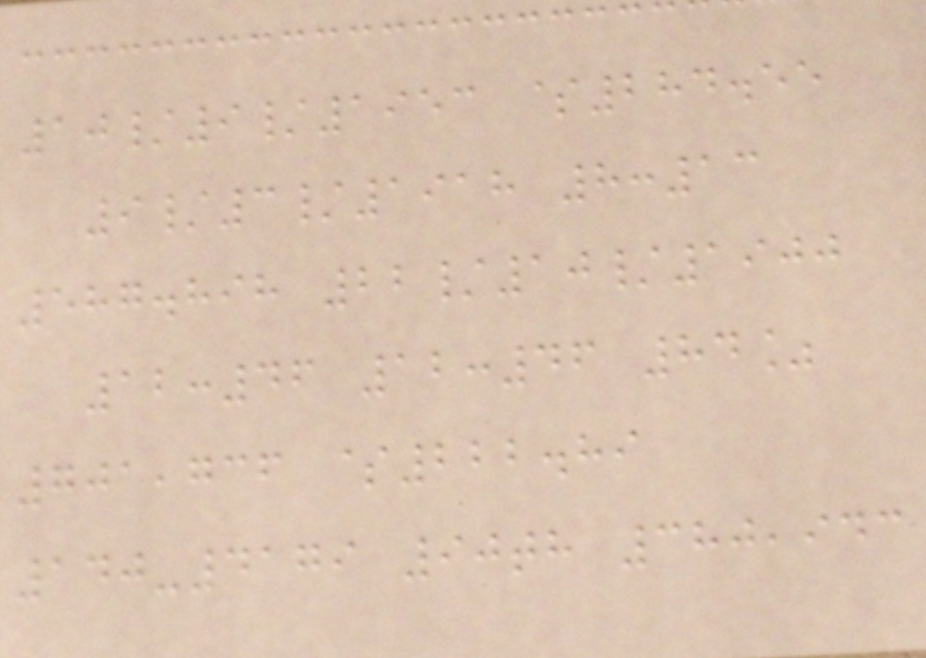10/9/1953 $284.55
9/3/1918 8:13
587.898 22/10/1900
12:46 12:46 84%
701,736 $222.89
140-4179 90th 380,943
